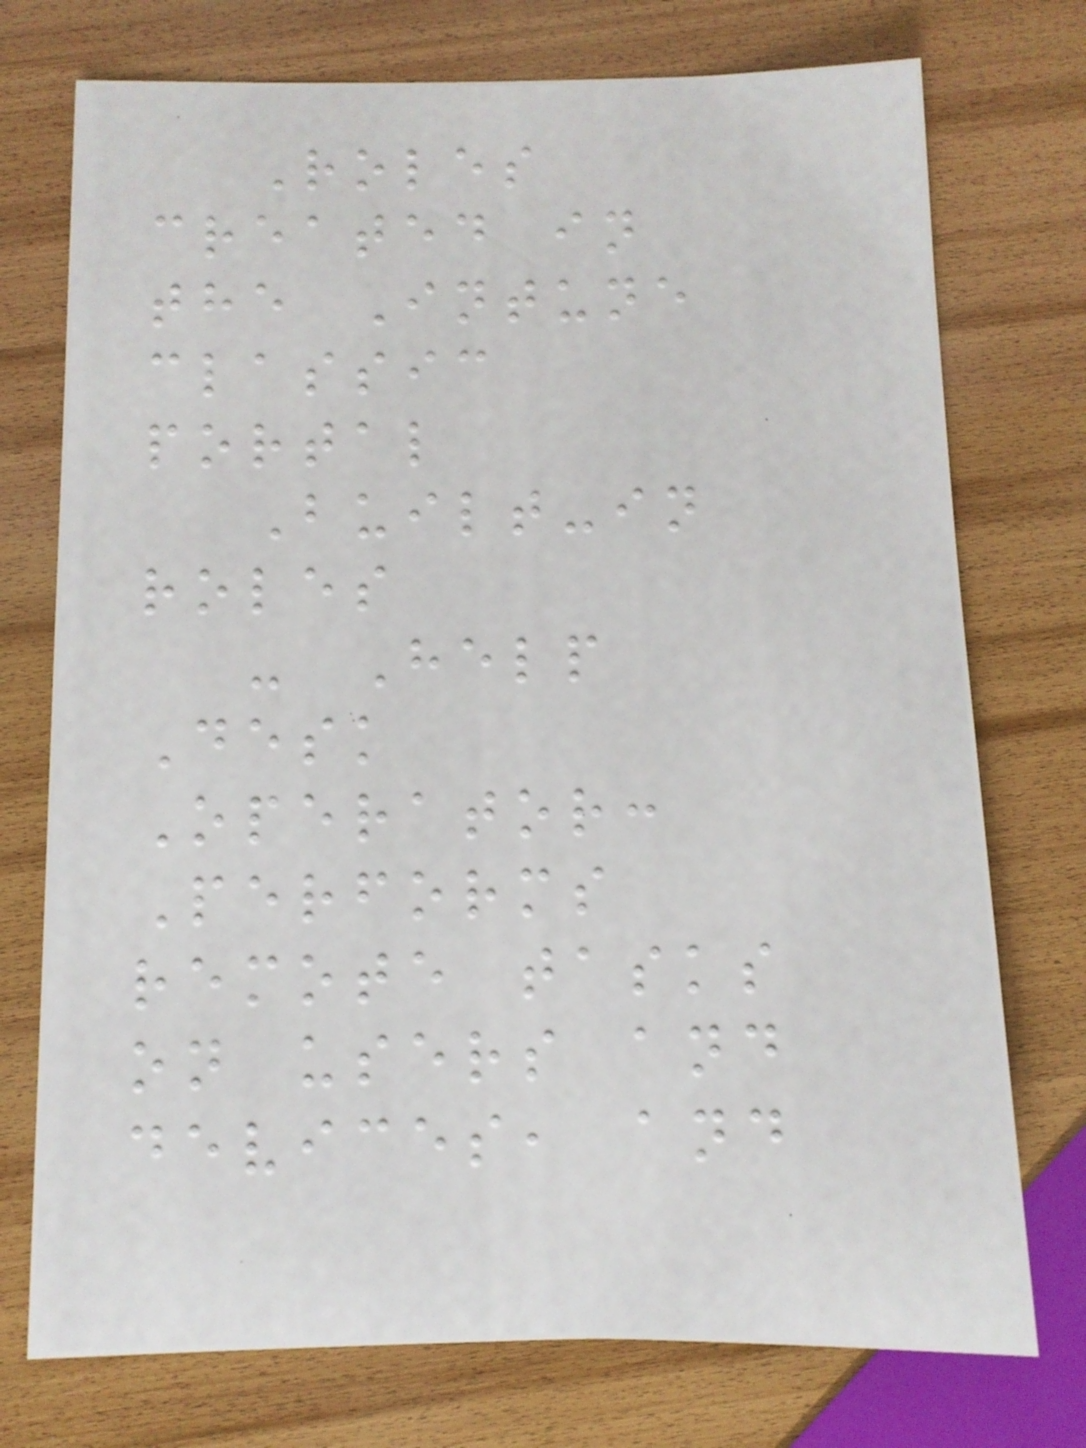Roles
created in
the Intune
classic
portal
Built-in
roles
- Help
Desk
Operator:
Performs
remote tasks
on users and
devices, and
